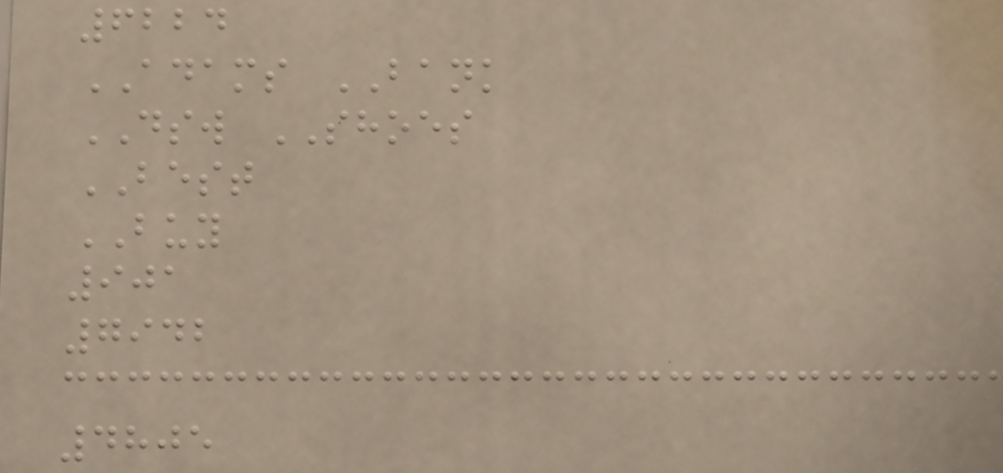6224
ADAMS BANK
DSW SHOES
BEST
BUY
901
7942
4805
